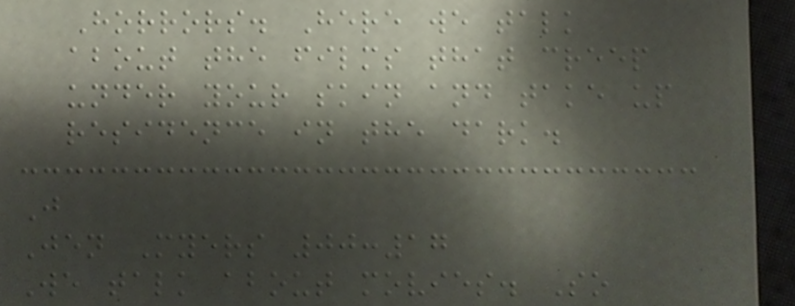Horrors. Here we talk
about the films that creep
under your skin and take up
residence in the dark.
J
Jen Myers 00:17
We talk about movies. So
